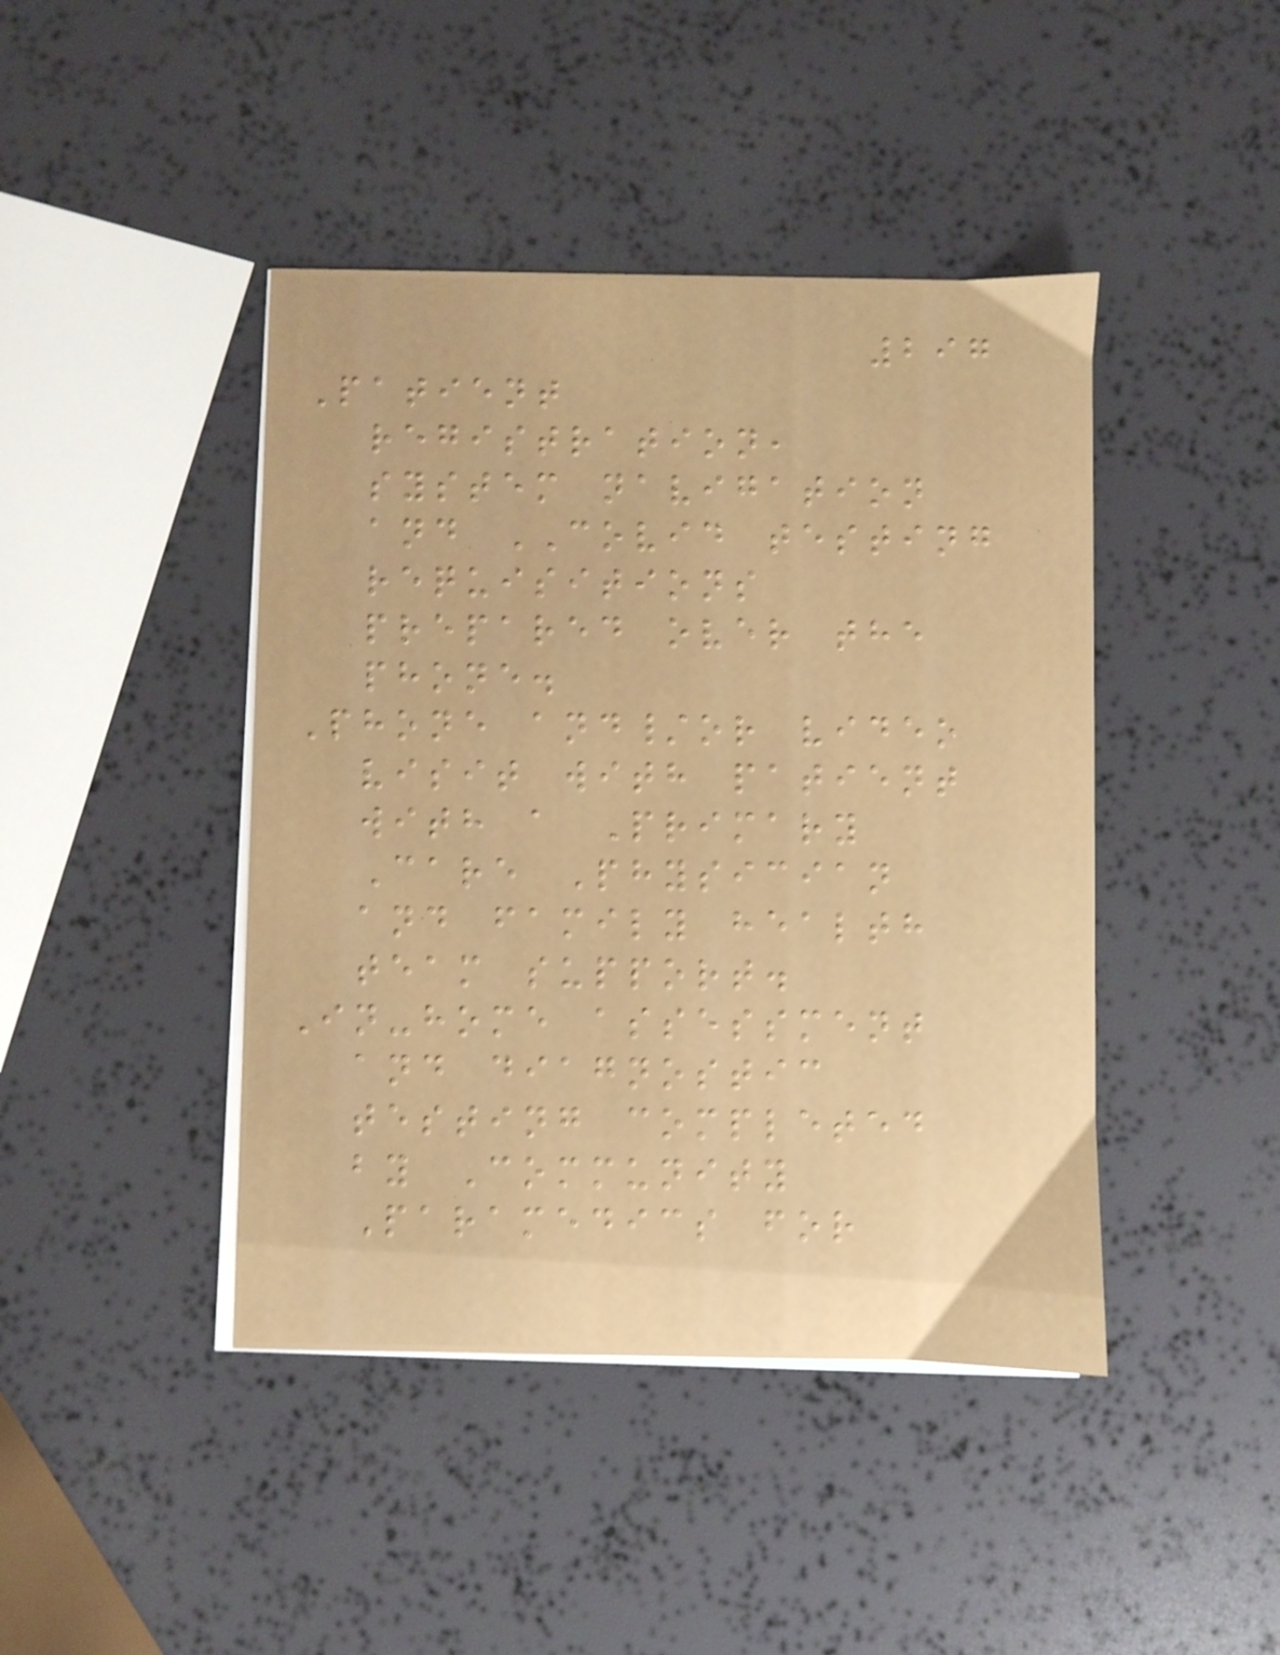297
Patient
registration,
system navigation
and COVID testing
requisitions
prepared over the
phone.
Phone and/or video
visit with patient
with a Primary
Care Physician
and family health
team support.
In-home assessment
and diagnostic
testing completed
by Community
Paramedics for
